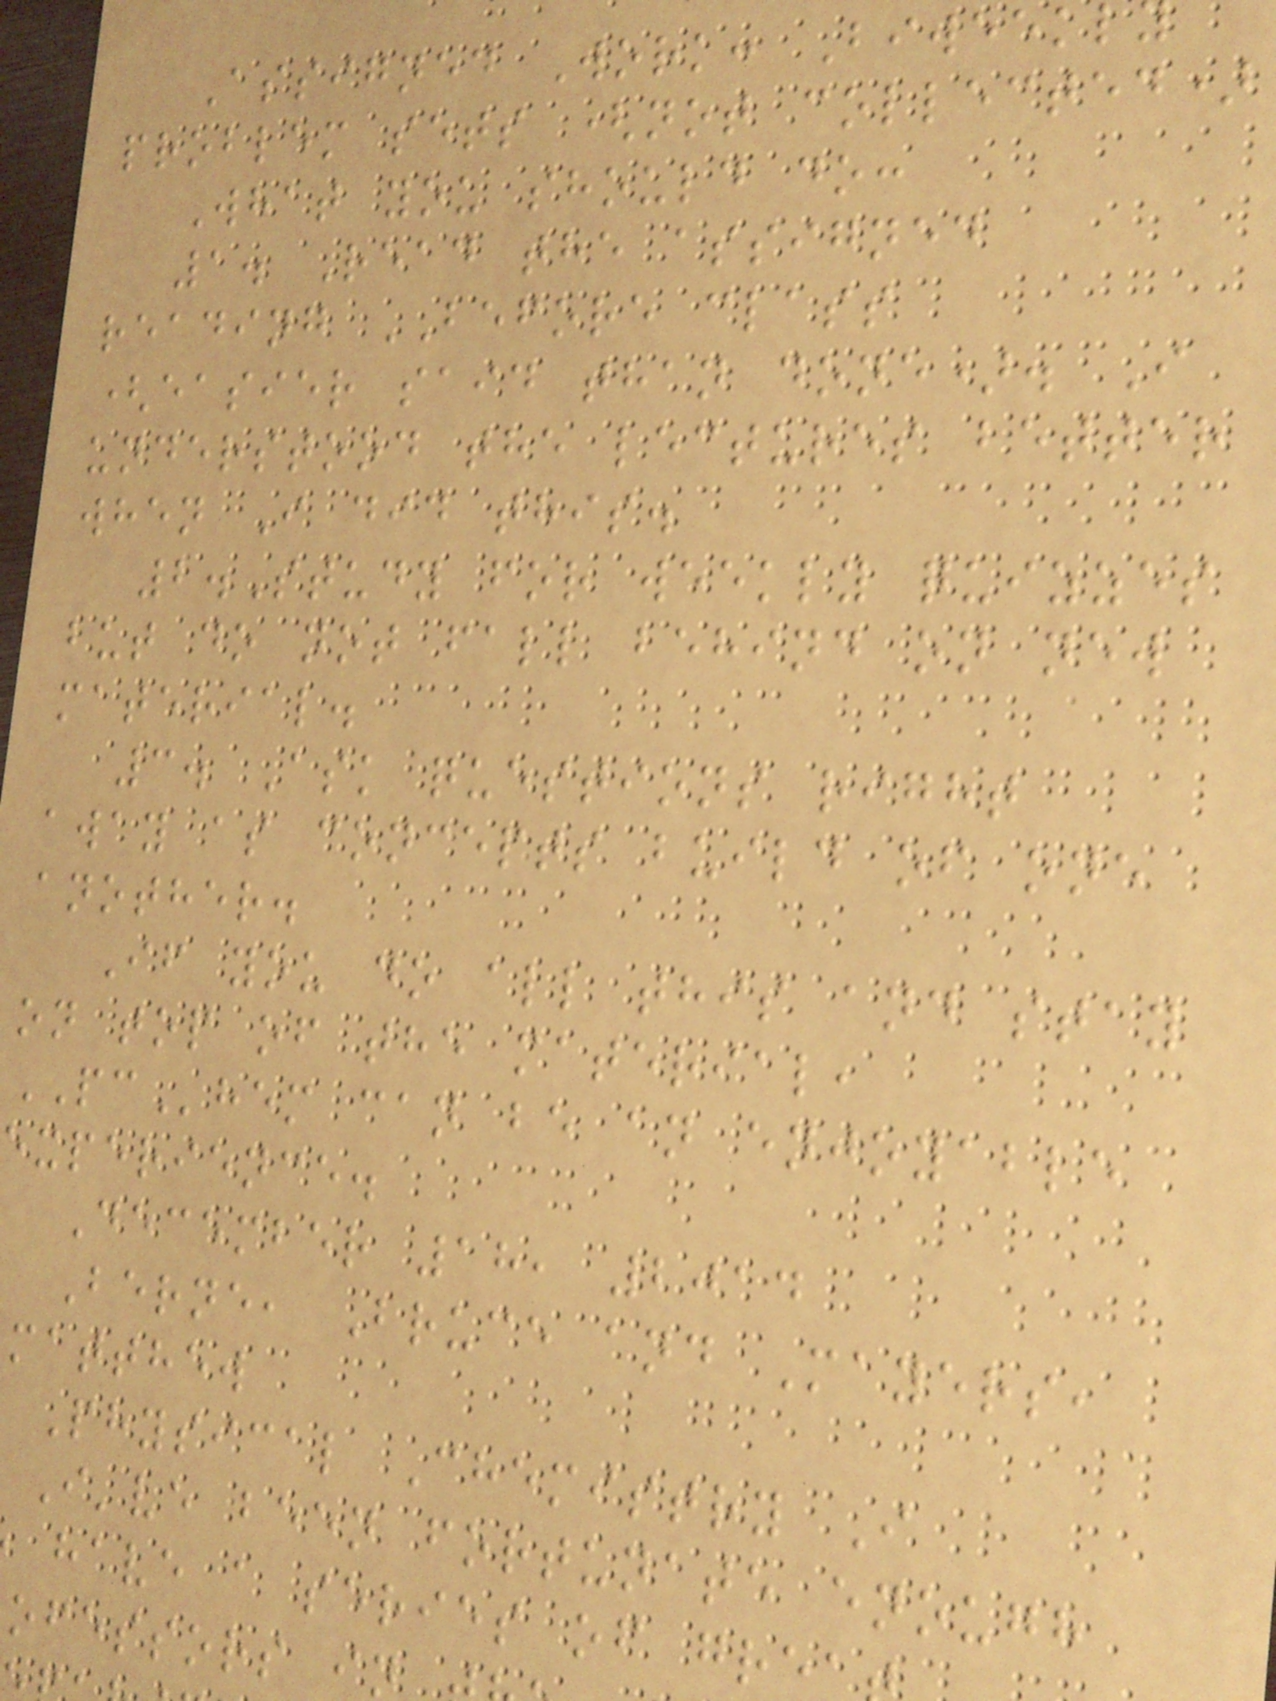Assigned Work: Biweek
problem sets (not collected)
What you should do:
1. Read the assigned
reading BEFORE class
(easier said than done). I
understood the lectures better
when I did this.
2.Study for weekly quizzes
but do not fall behind on new
material.
3. Ask questions right
away as concepts build of one
another.
If you do all this and stay
on top of the material,
PChem can be an enjoyable
experience.
December 18, 2014
Berne, Bruce and Mayers,
matthew
Physical Chemistry I
I've been fortunate enough
have a series of gre
ofessors i
